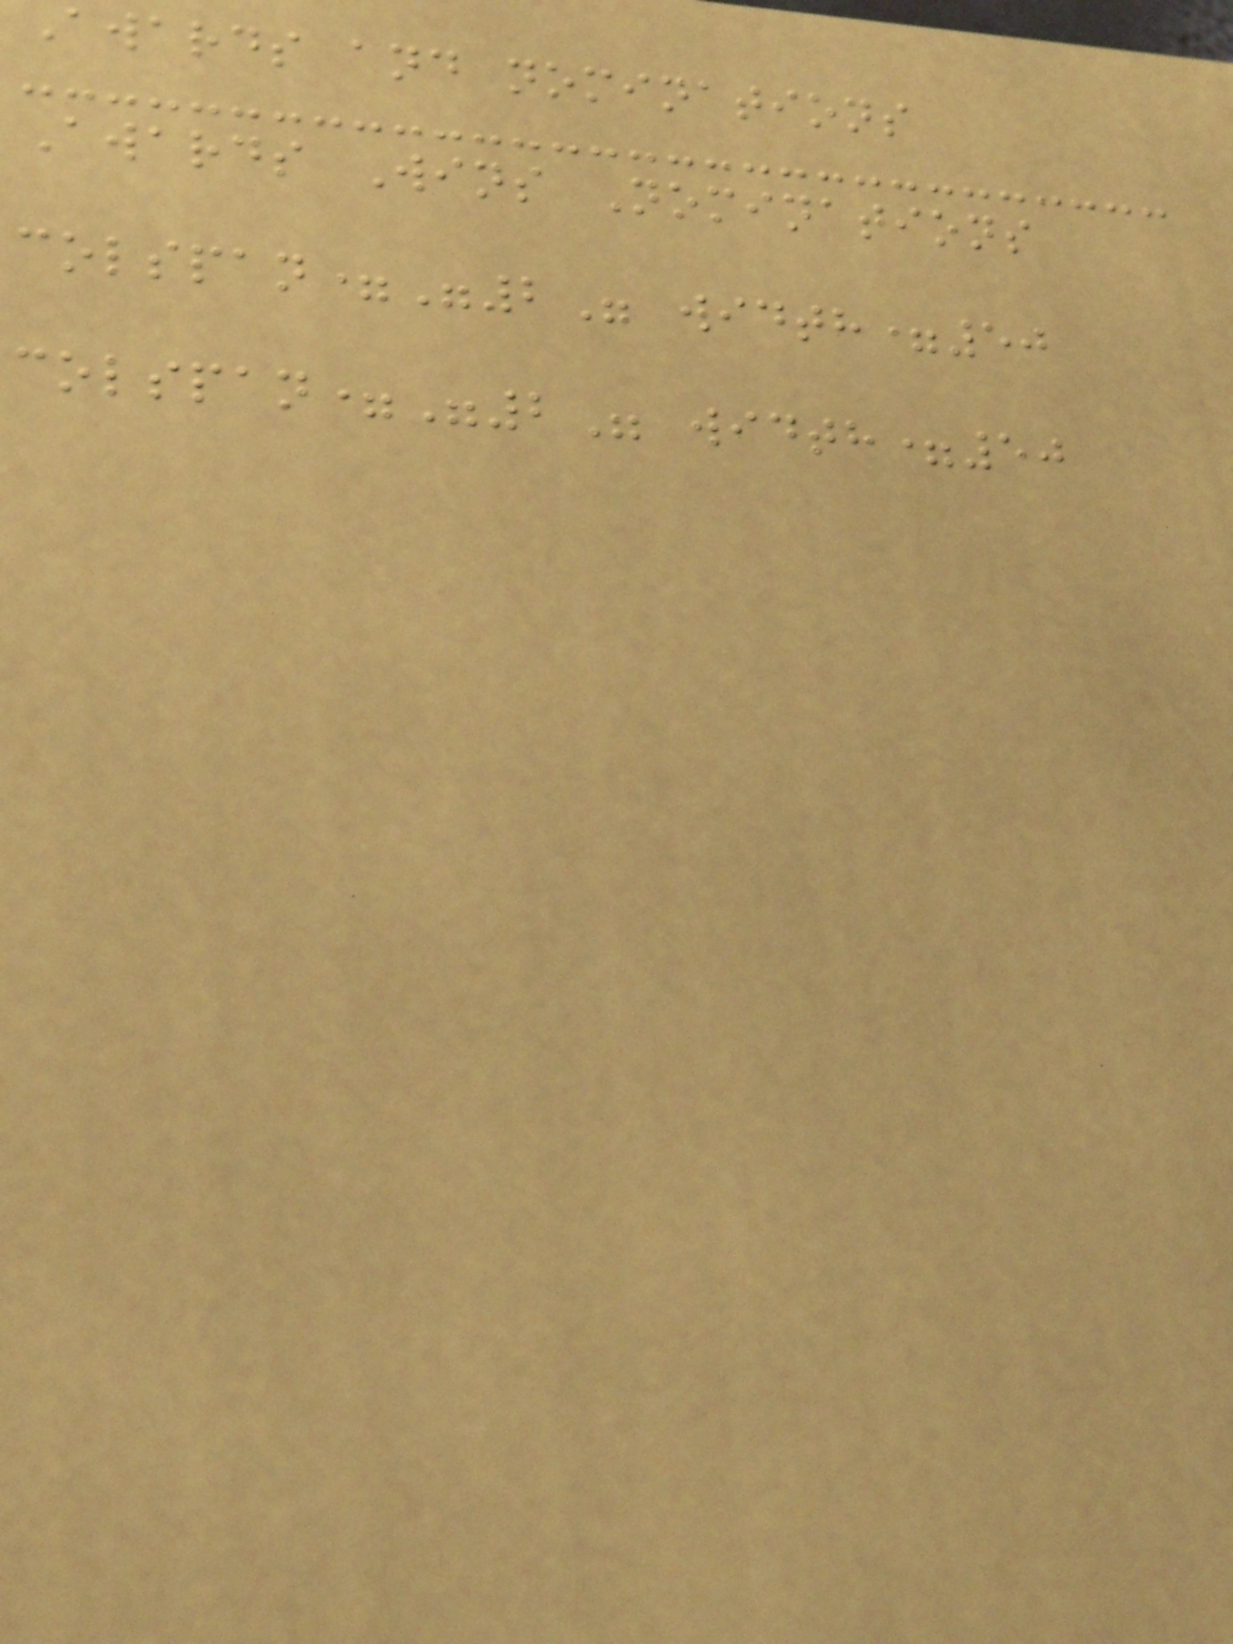awards and nominations
Awards Wins Nominations
colspan="2" width=50
colspan="2" width=50
